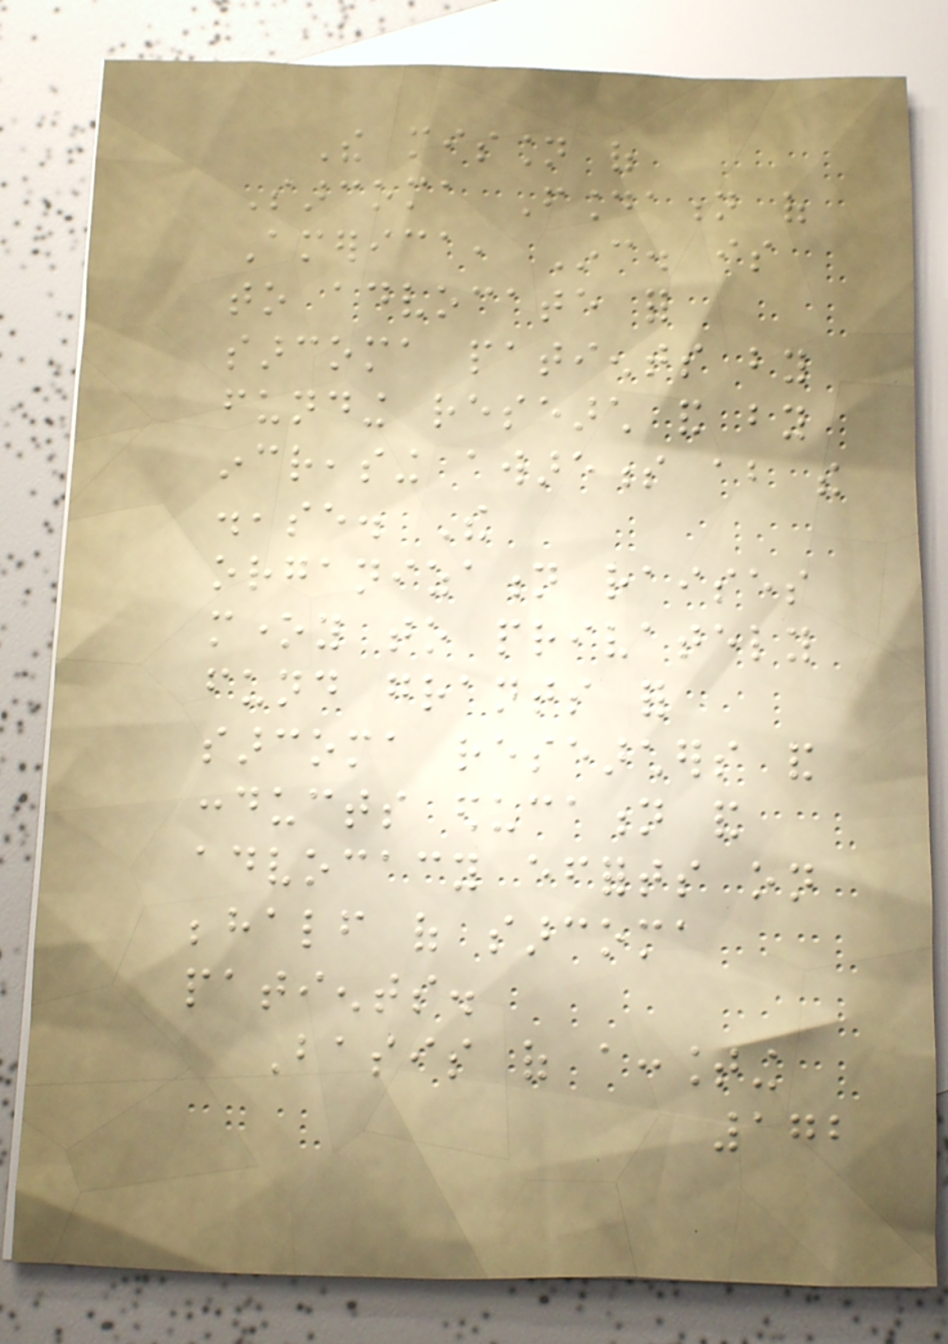The mission of
Sarcoma Foundation of
America, Inc. is
to advocate for
sarcoma patients by
funding research and by
increasing awareness about the
disease. The
organization raises
money to privately
fund grants for
sarcoma researchers and
conducts education and
advocacy efforts on
behalf of sarcoma
patients.
Basis of accounting
172
